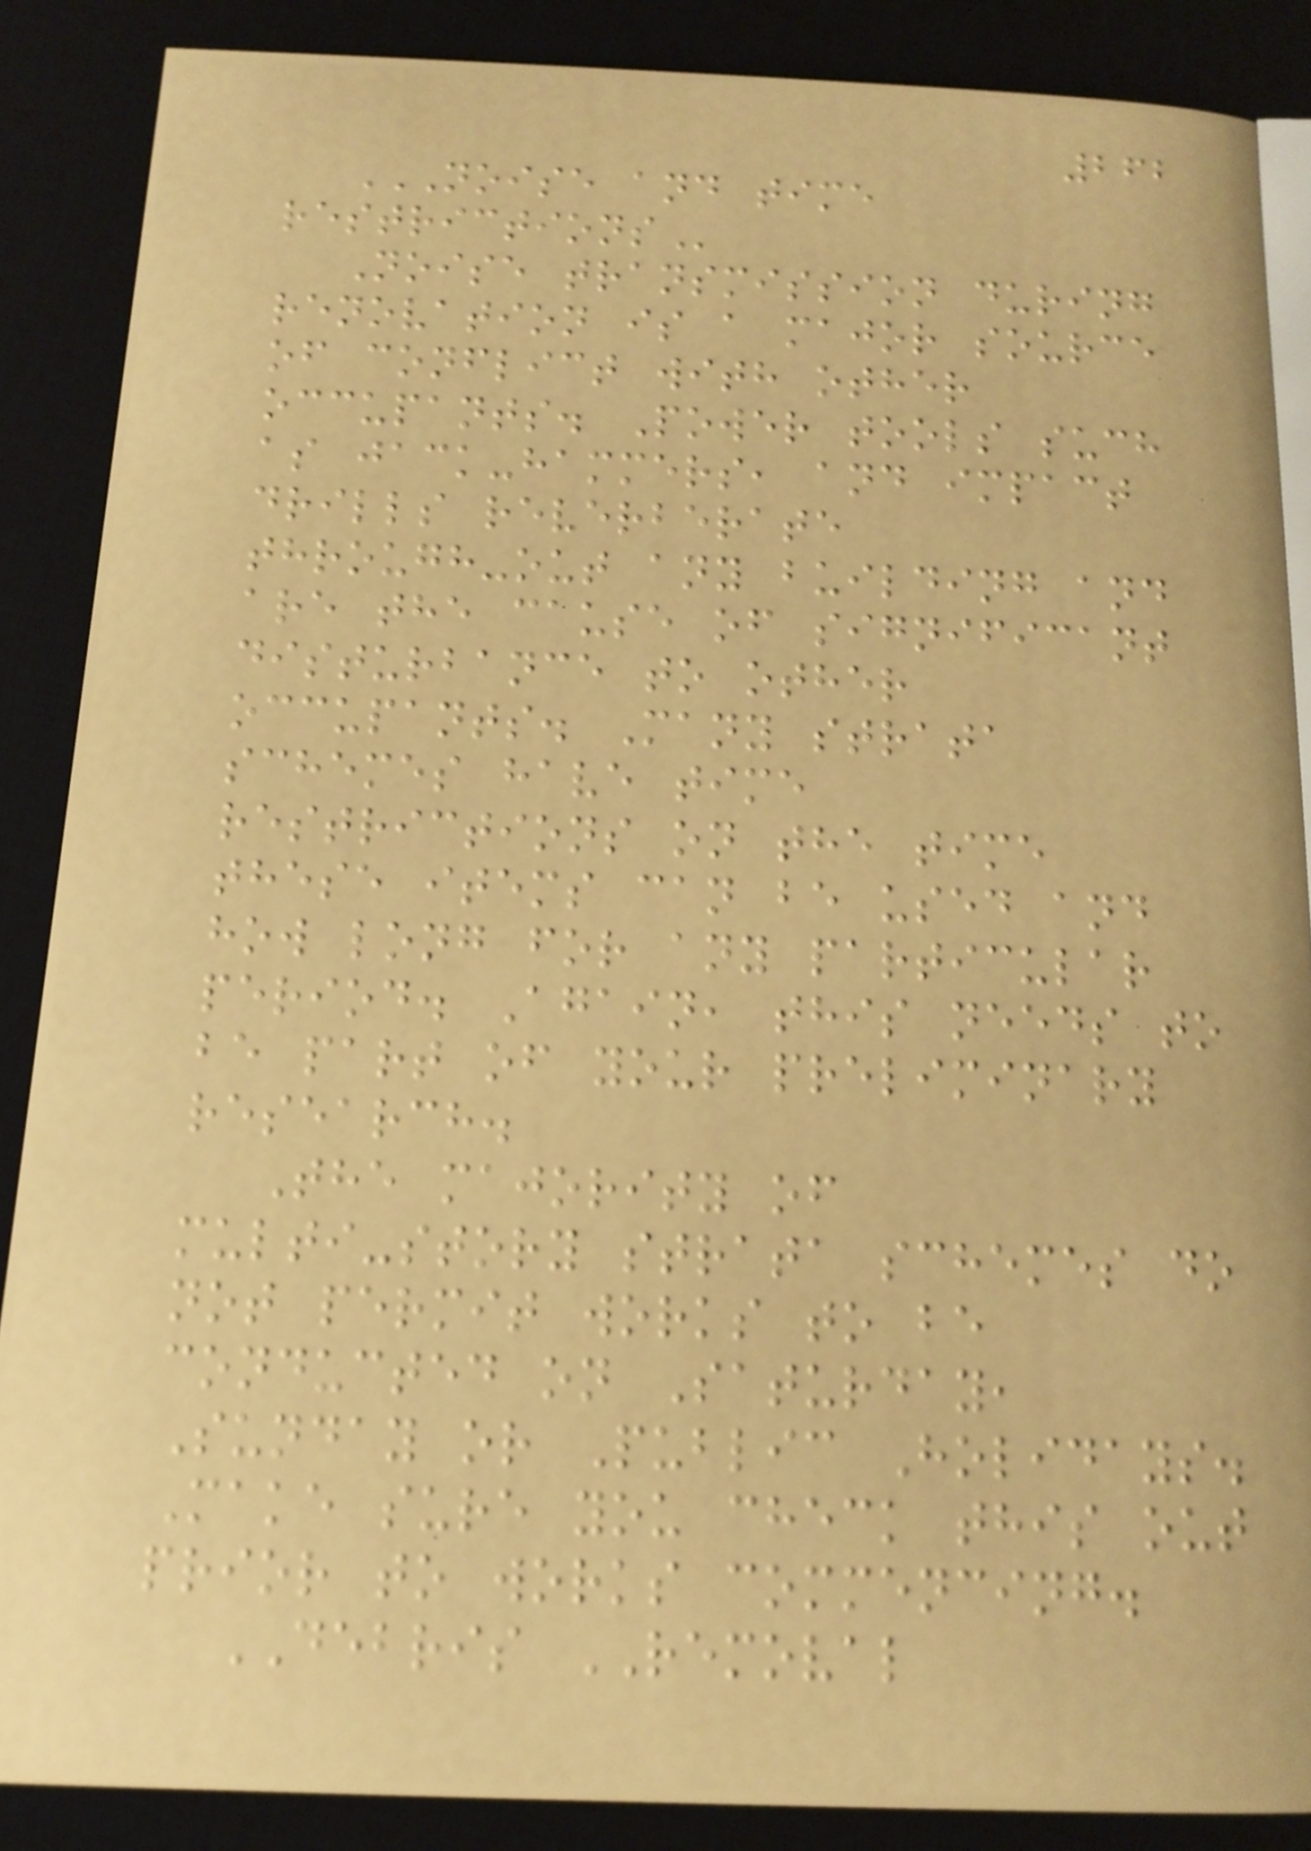262
NOISE AND TIME
RESTRICTIONS
Noise transmission during
renovation is a major source
of conflict with other
occupants. Power tools such
as jack-hammers, and impact
drills reverberate
through-out any building and
are the cause of significant
disturbance to other
occupants. Many strata
schemes have time
restrictions on the time
these items can be used and
how long for any particular
period. Again, this needs to
be part of your preliminary
research.
The majority of
multi-story strata schemes do
not permit works to be
conducted on Saturday,
Sunday or Public Holidays.
Make sure you check this out
prior to works commencing.
DEBRIS REMOVAL
